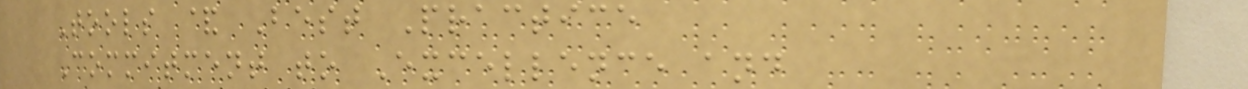Tools & Best Practice
Commitment to Excellence and
